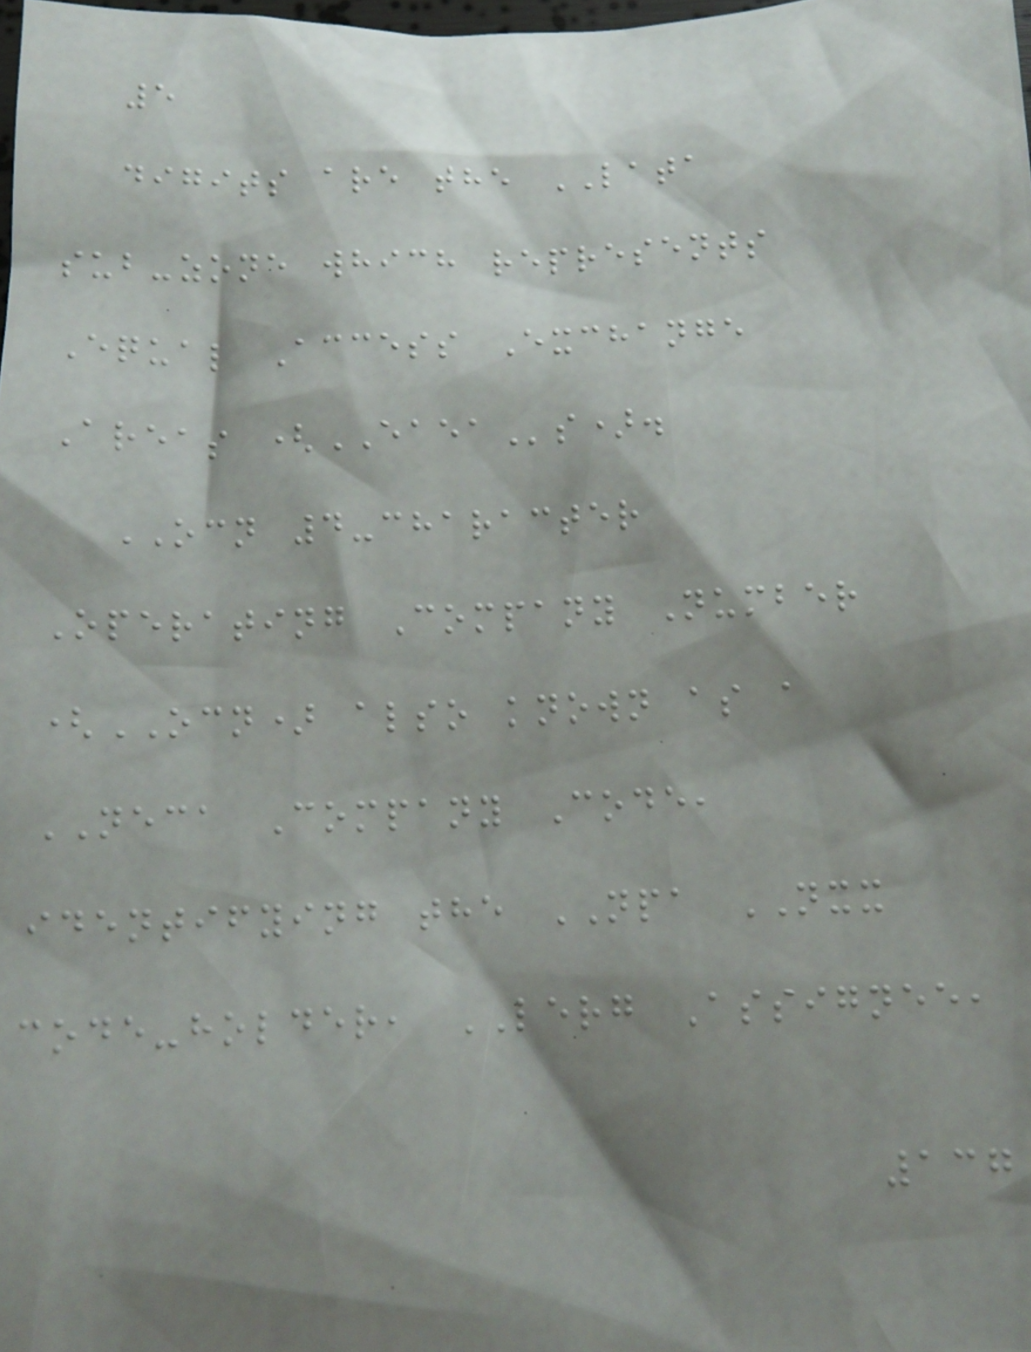5
digits are the LATA
sub-zone which represents
Equal Access Exchange
Areas (EAEAs).
OCN 4-character
Operating Company Number
(OCN) also known as a
NECA Company Code,
identifying the NPA NXX
code-holder, LERG Assignee,
137
